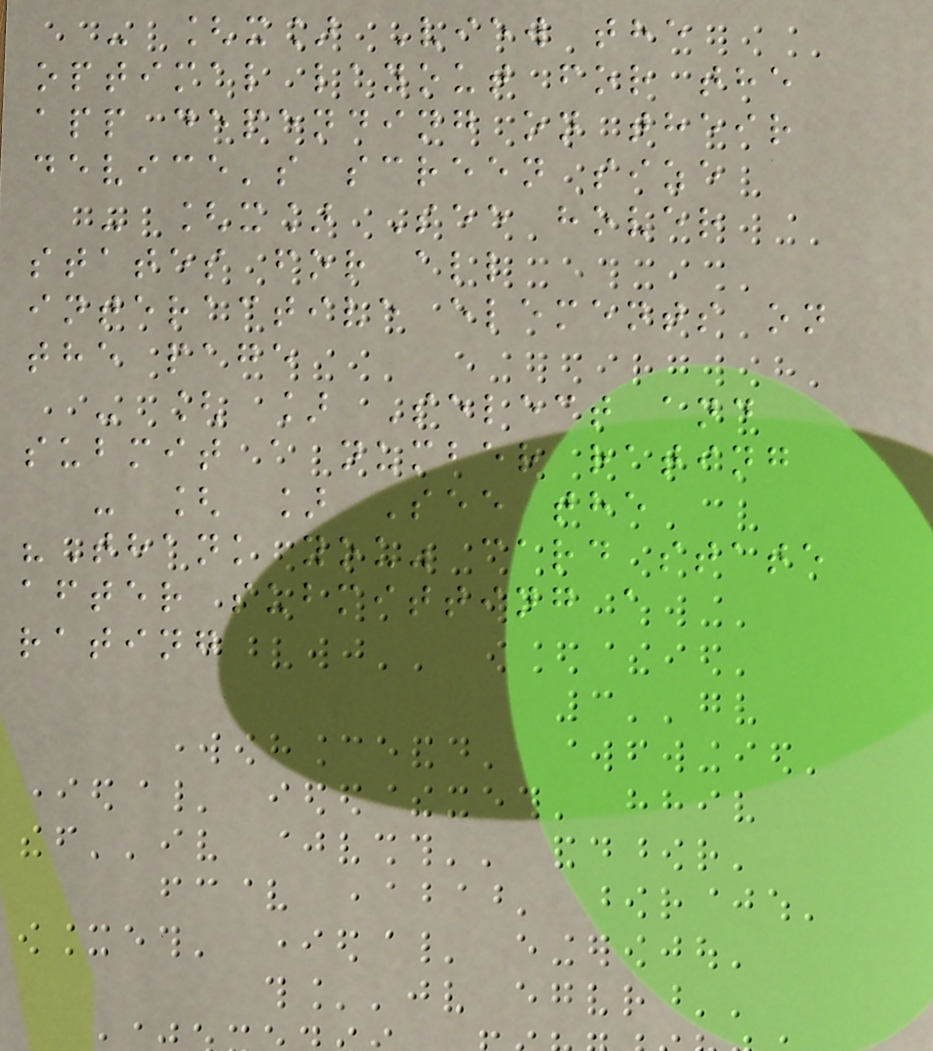- [x] View the
optimal layout for the
app depending on their
device's screen size
- [x] See hover
states for all
interactive elements on
the page
- [ ] Select and
submit a number rating
- [ ] See the
"Thank you" card state
after submitting a
rating
